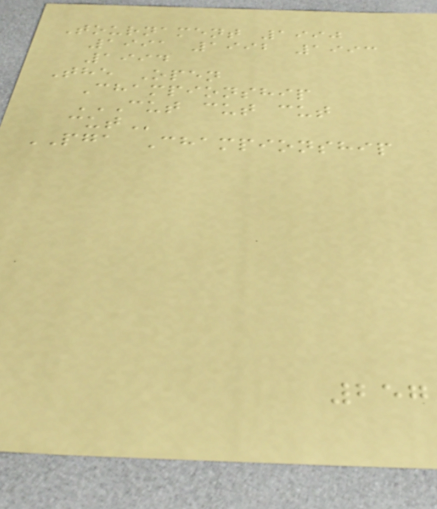Tournament 1990
1991 1992 1993
1994
The Open
Championship
CUT CUT CUT
CUT
PGA Championship
257
